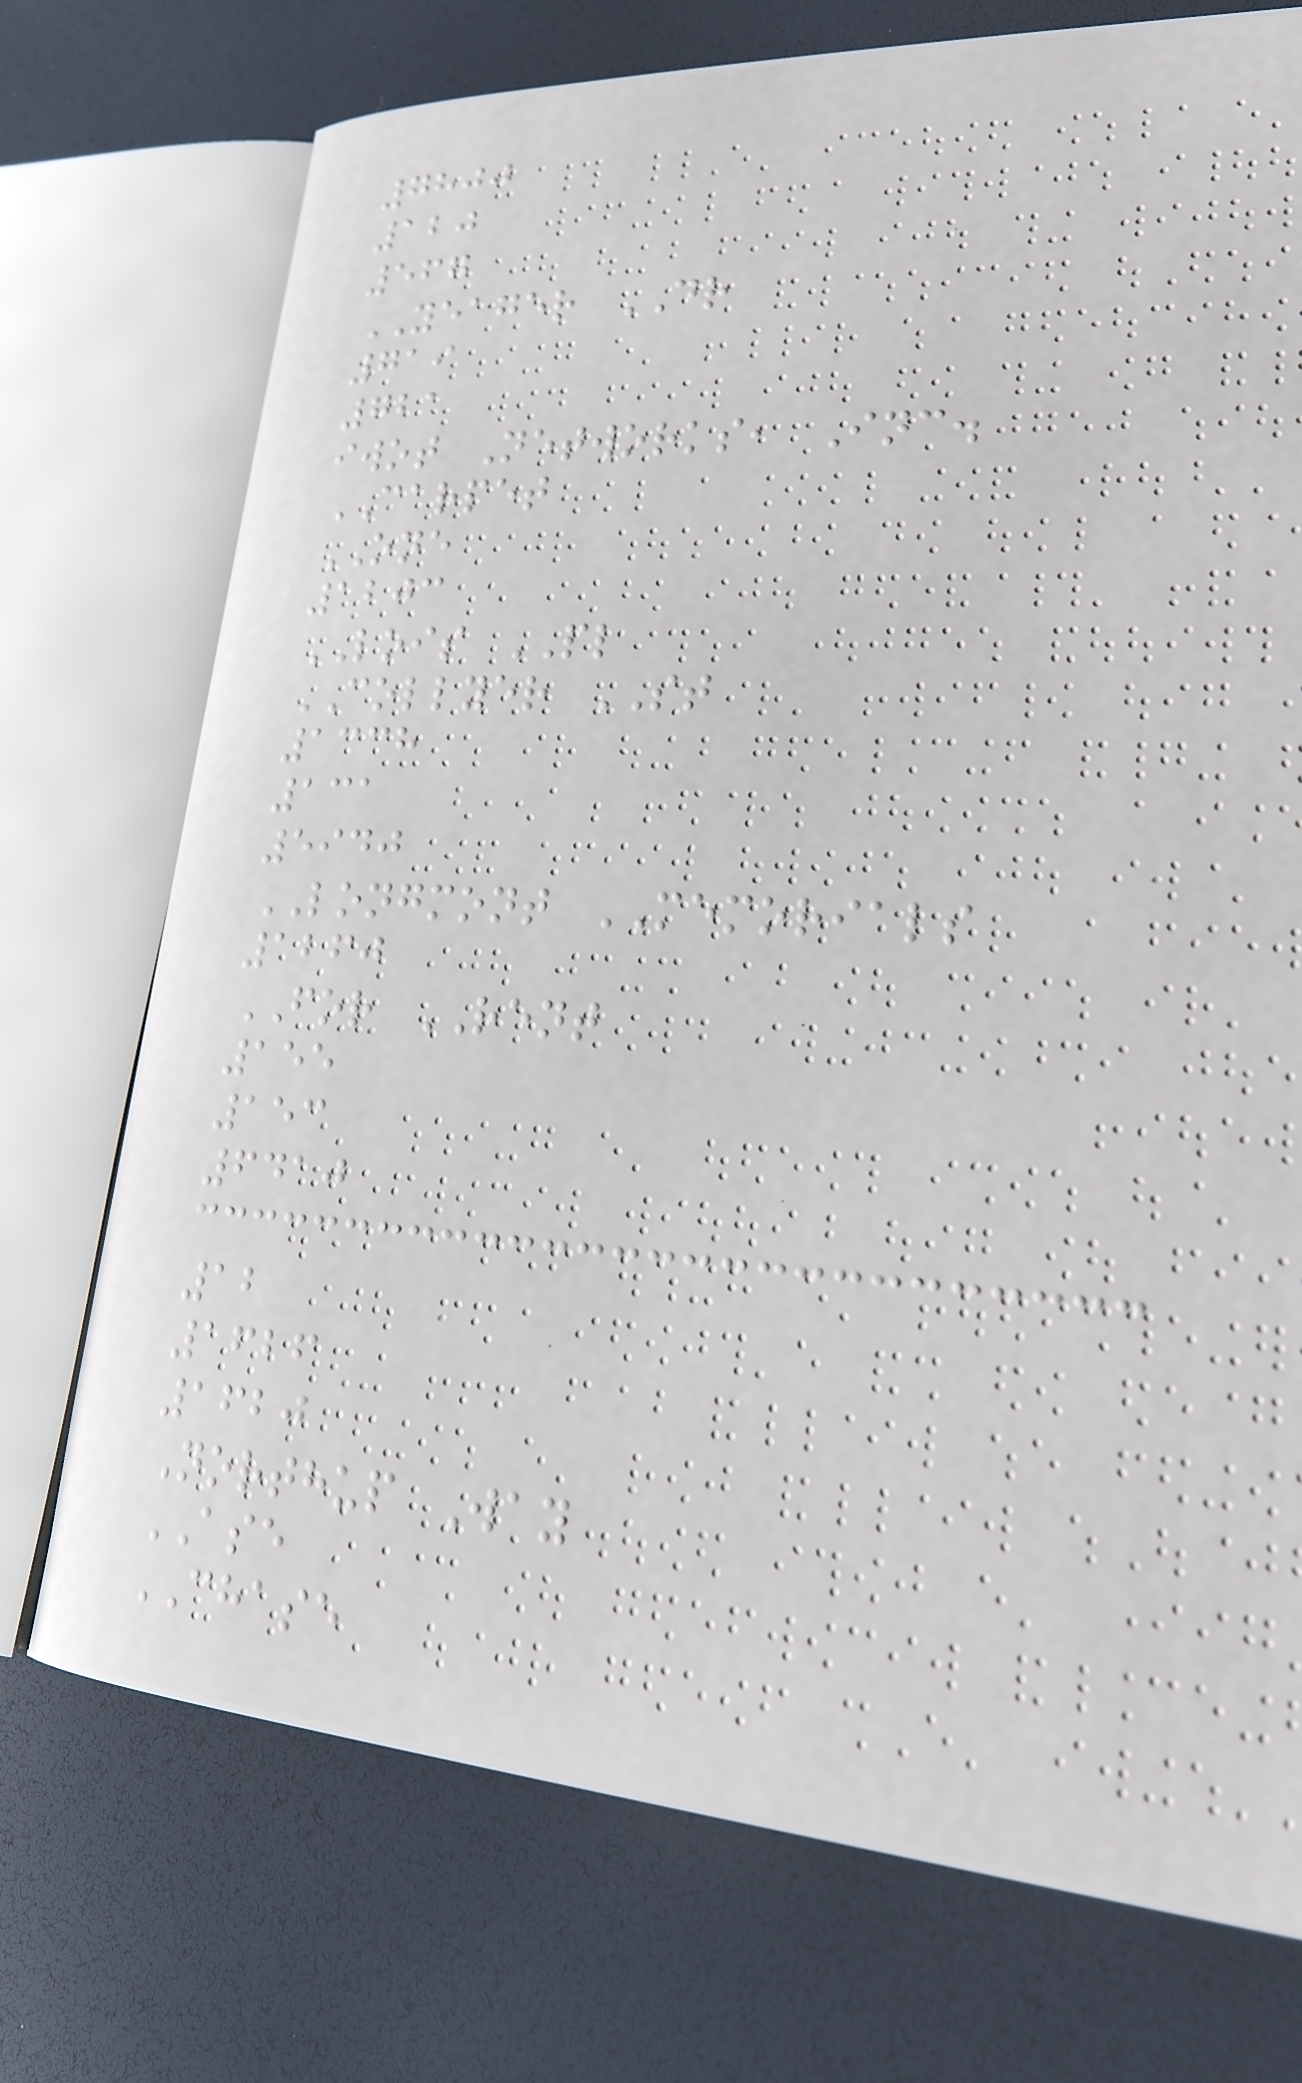7800
120
567
YEAGER DR
719
721
iwot Networks, Inc.
CARPET
ONE
1203
LOIS PL
COLLYER ST
1338
131
5940
LONGMONT MEMORIALS
1260
FOR RENT
155
153
6410
12
1626
1620
Northup Way
ASE
CHASE
